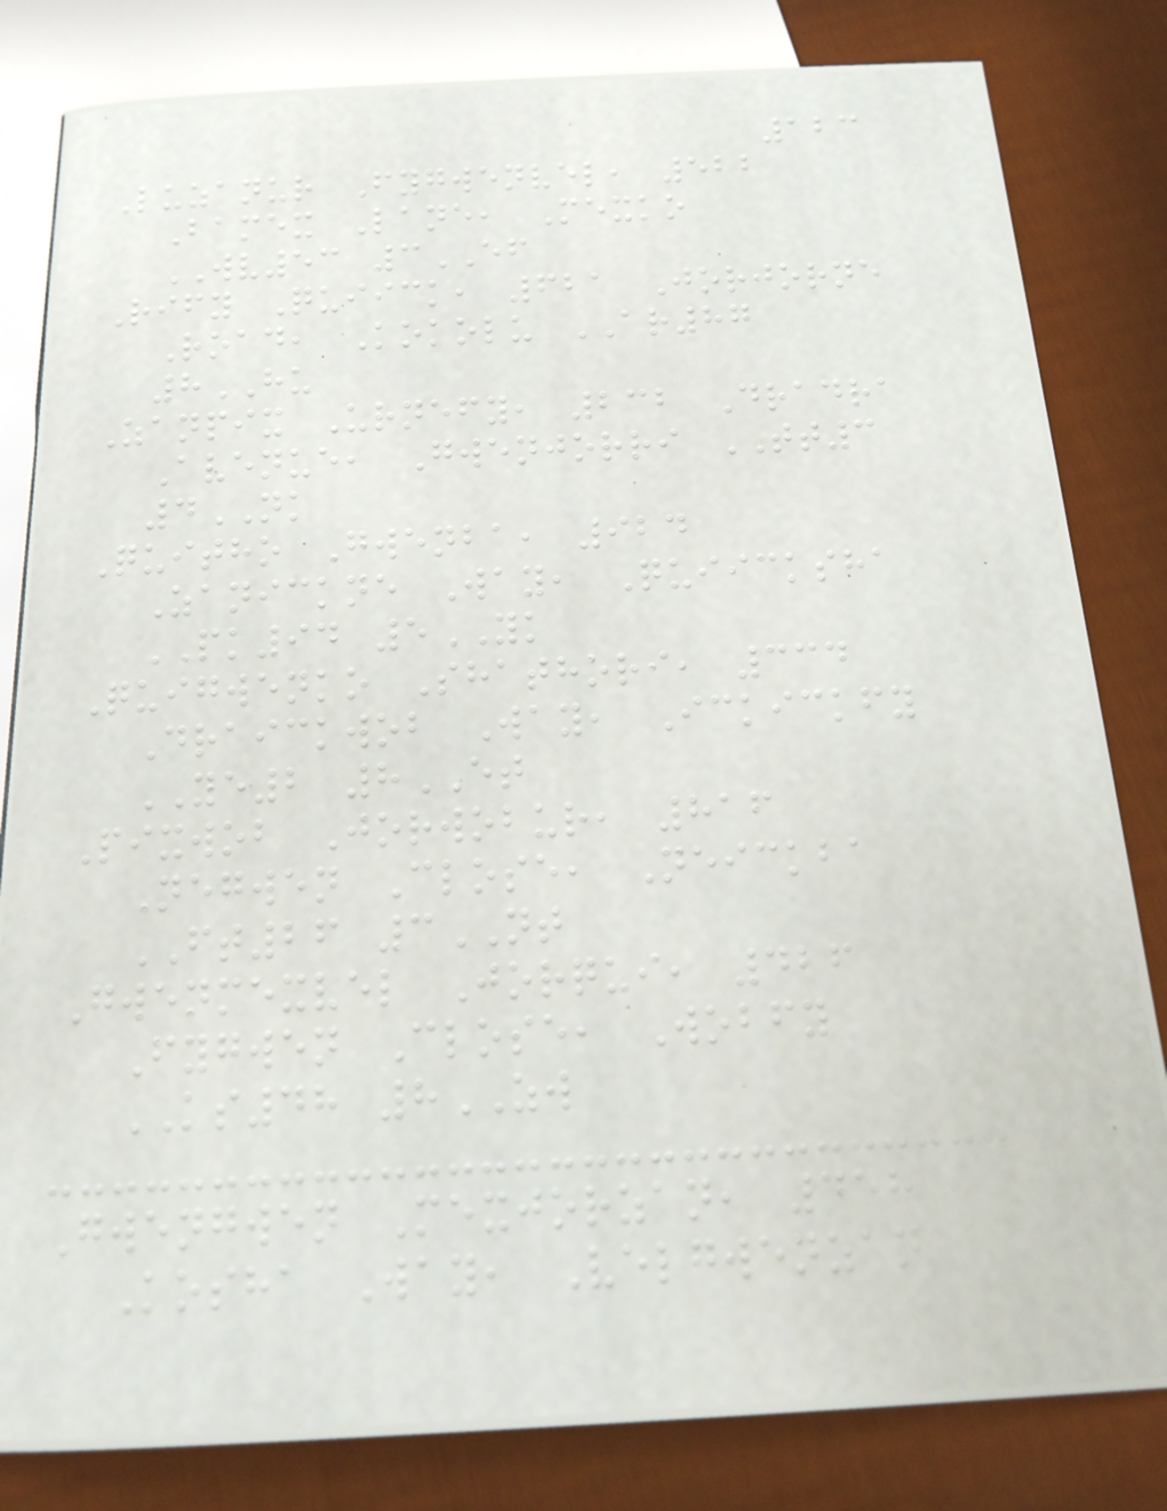123
Luzanur Fygwenvel, 522
Bamex Lane, Mexko
WV53 3EF
Rify Quiick, 621 Jorjorne
Road, Kokolu AR87
8HU
Zanpix Urnefy, 232 Dradra
Avenue, Gwenjorri TT3
4NK
Quitho Gwenba, 924
Zanickne Way, Quiicksha
PK94 5YK
Quigwenko Shathori, 334
Draickwob Way, Ickickfy
YE2 8ET
Pixwob Jorwobur, 816
Negwen Close, Neickba
FT26 3NT
Gwenmexvel Jorqui, 426
Fygwen Close, Wobfy
KS48 8ZW
Gwengwen Mexjorzan, 458
Kosha Way, Velgwenzan
